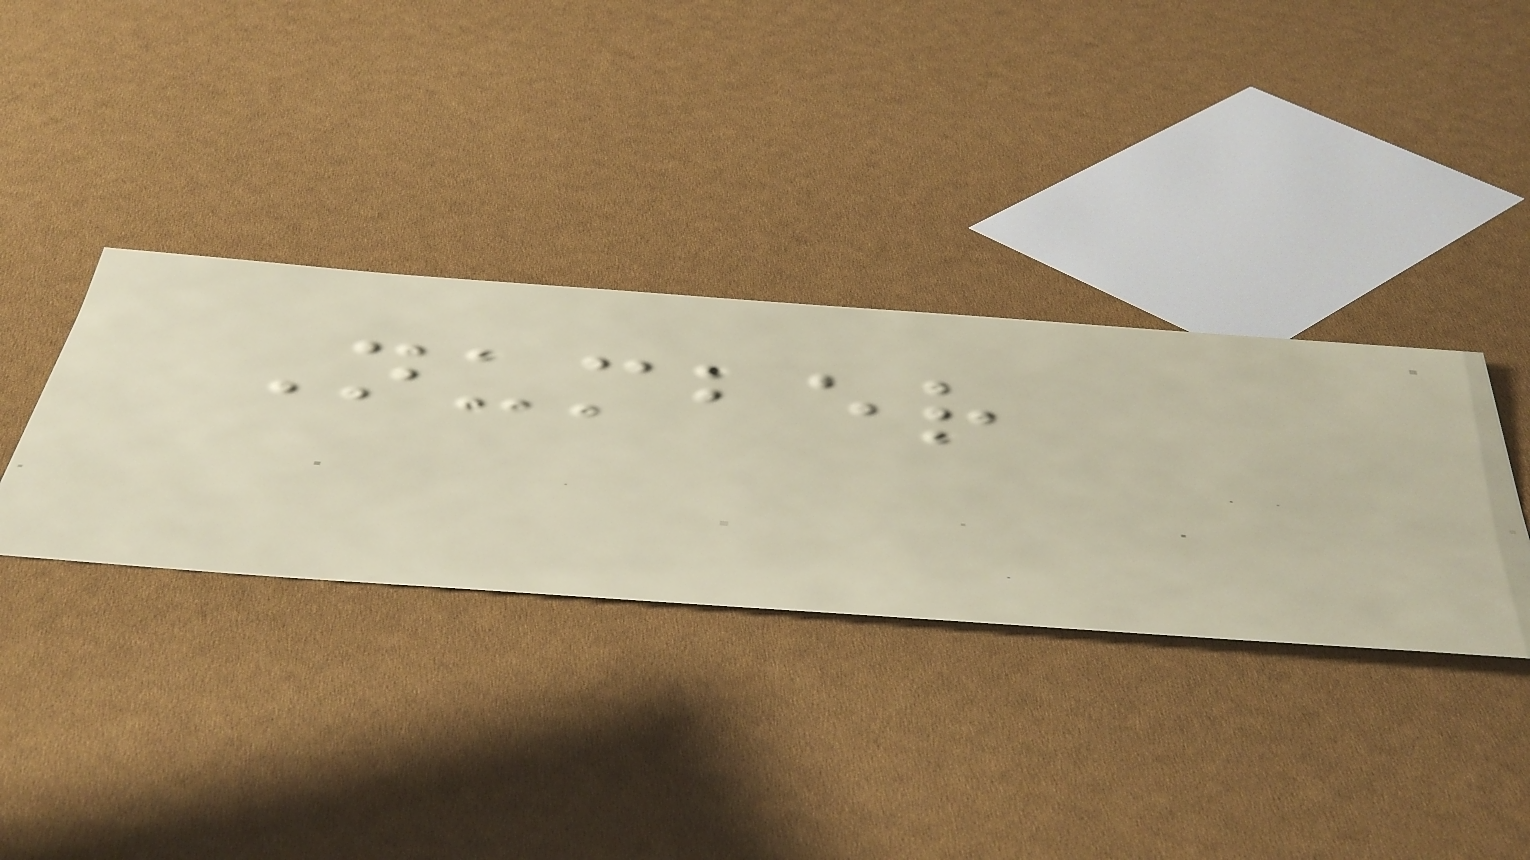Number
